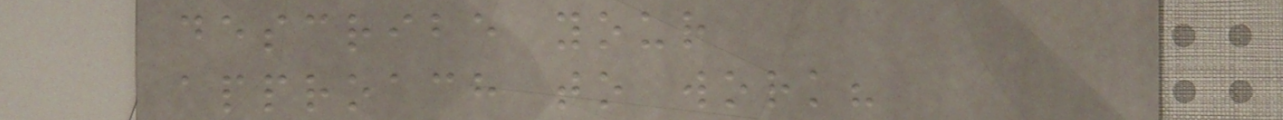describe your
approach to work?
